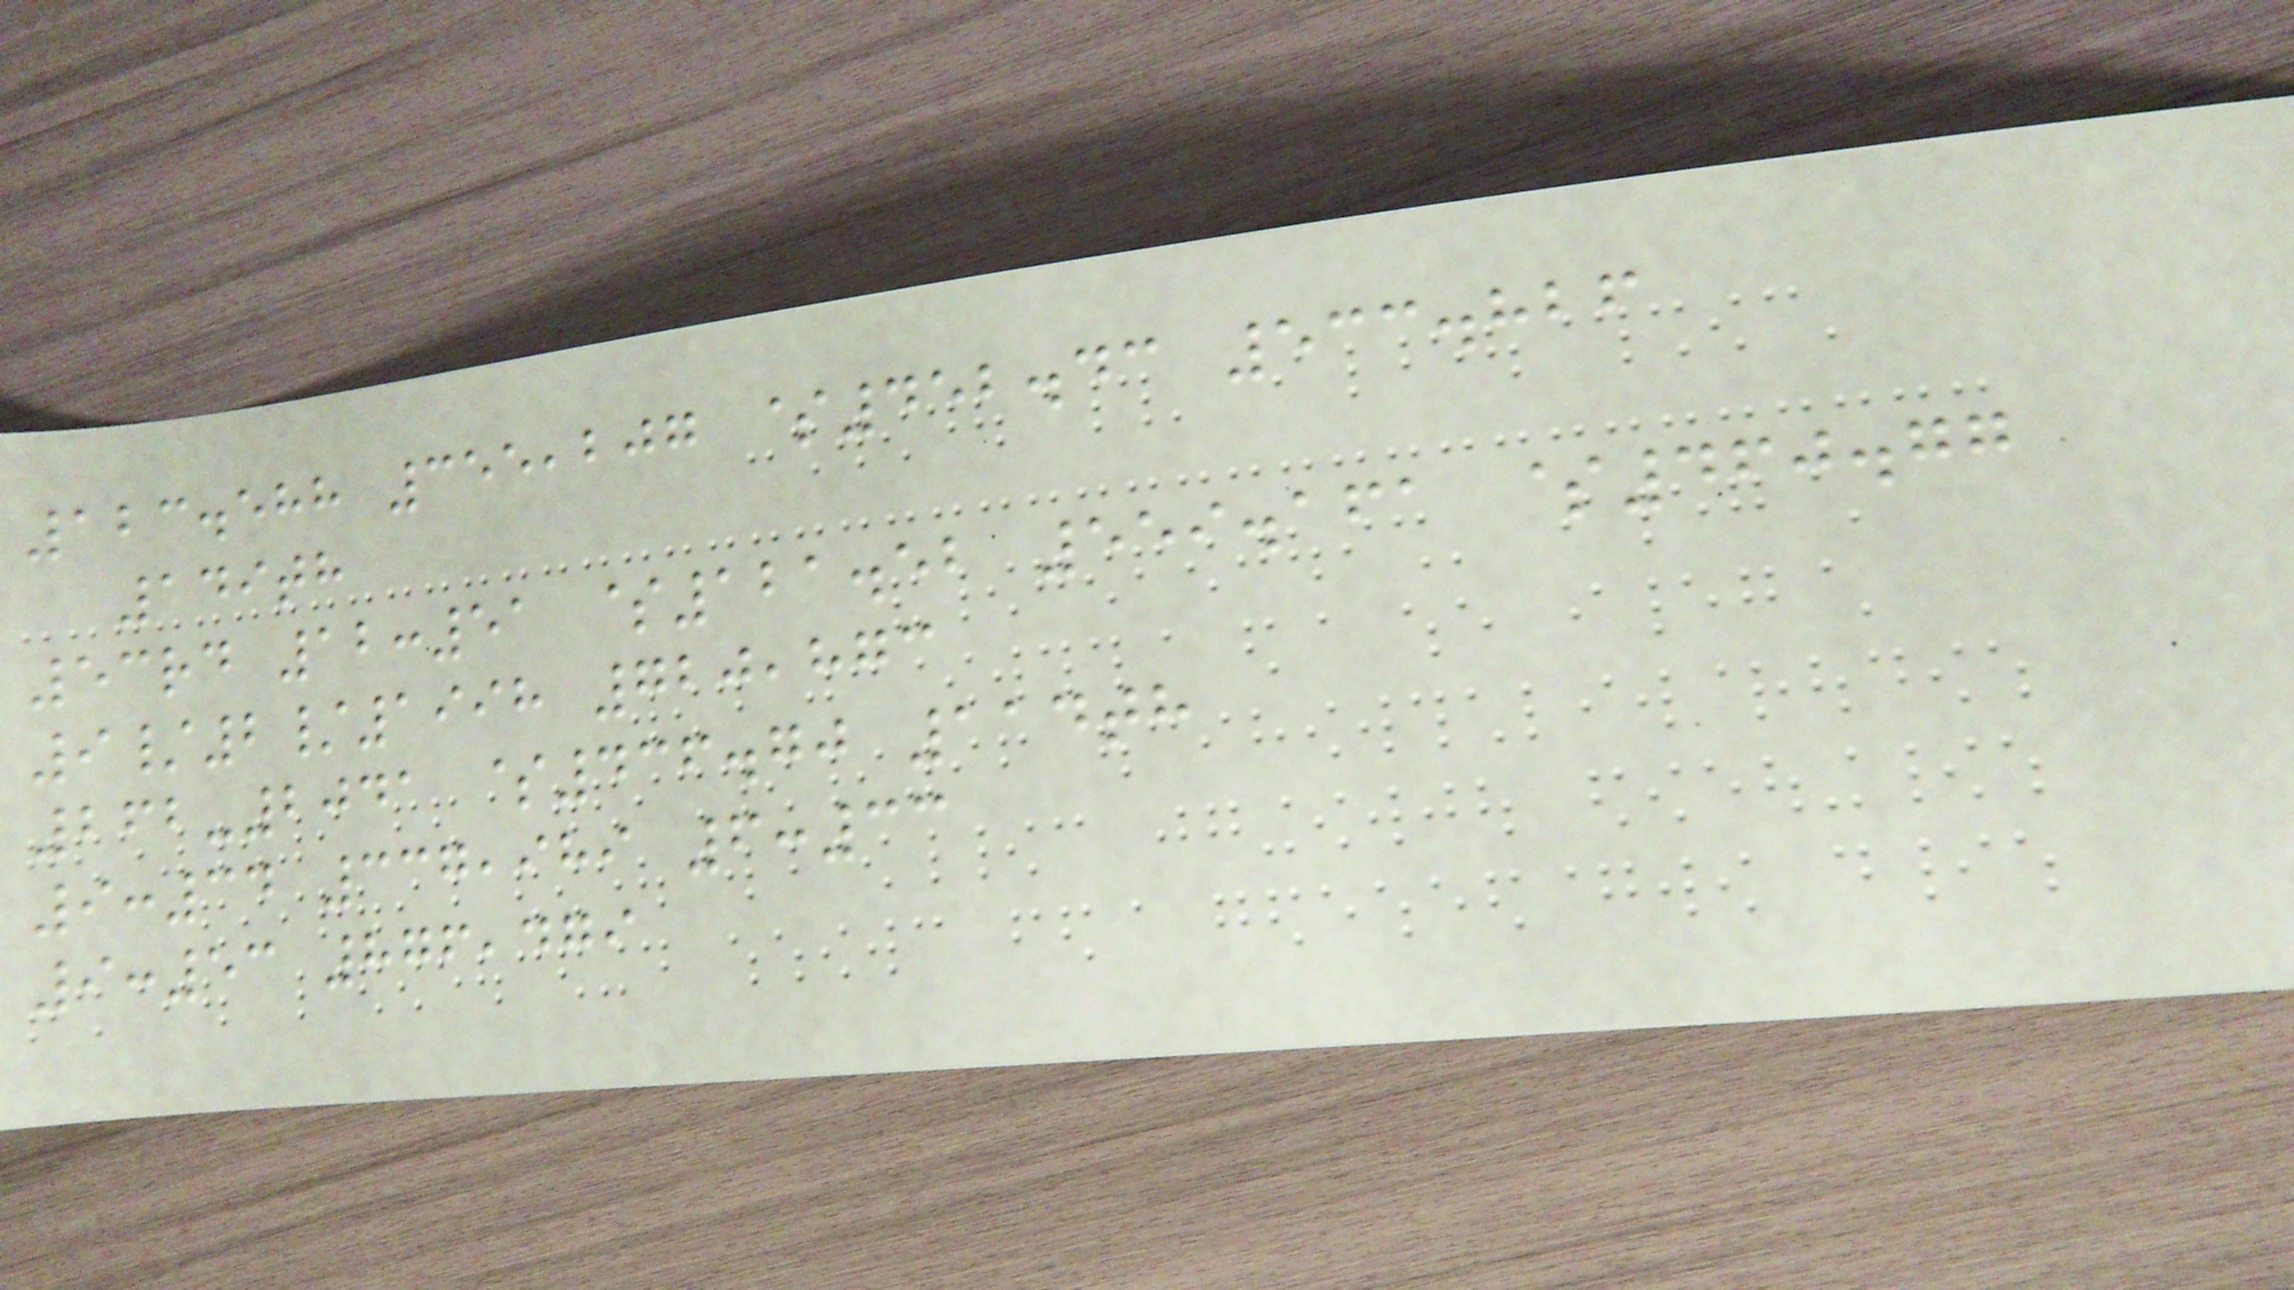123.588 355,207 $452.43 533.826
149th
53rd 12:51 $121.52 559.161 $460.77
9/2/1998 720,873
262-2041 $436.70 114th
9:34 337,989 6:33
9:53 876,479
